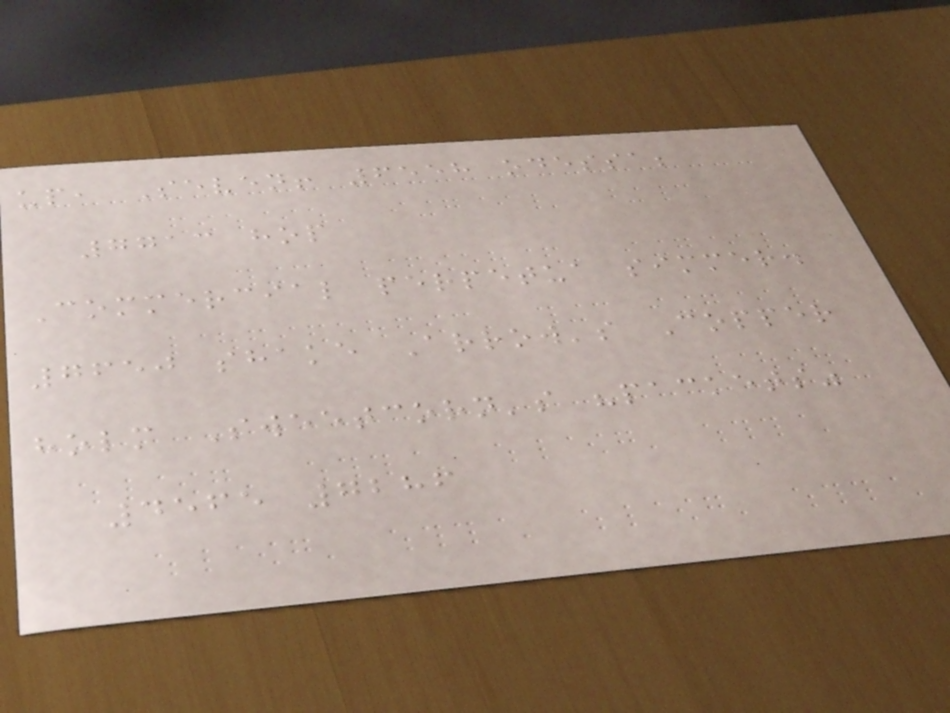up, Seven! 6558 odessa;
7713 hop
Commercial perpetua simmer.
7650 shake Arrow's Copper
holm Sweetcorn's "packets"
4565 7286
